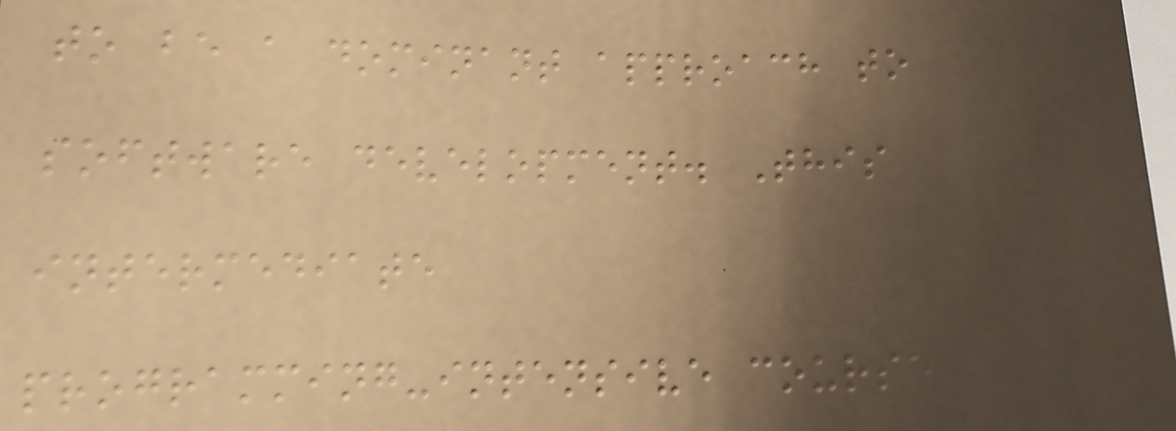to be a dominant approach to
software development. This
intermediate
programming-intensive course
